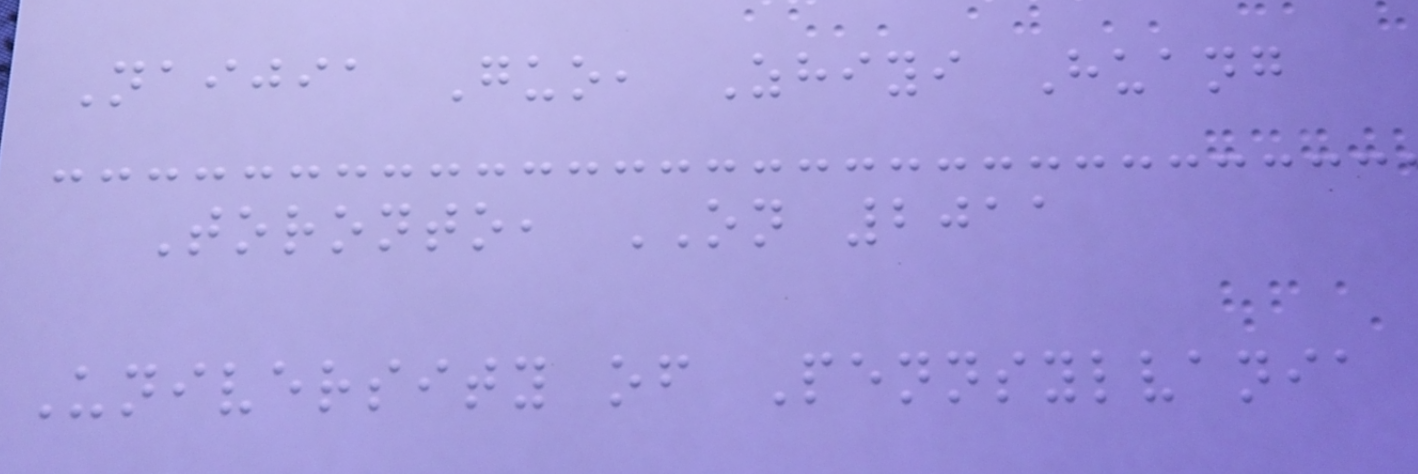Naijia Guo, Zhiyi Huang
Toronto, ON 2011
University of Pennsylvania
